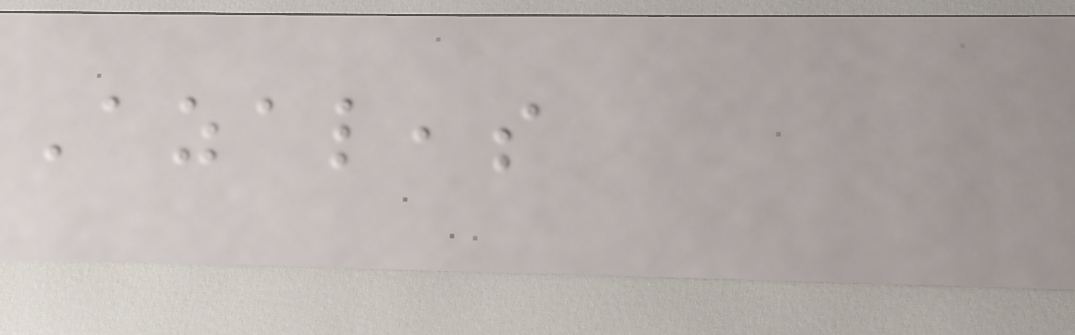Azaleas
